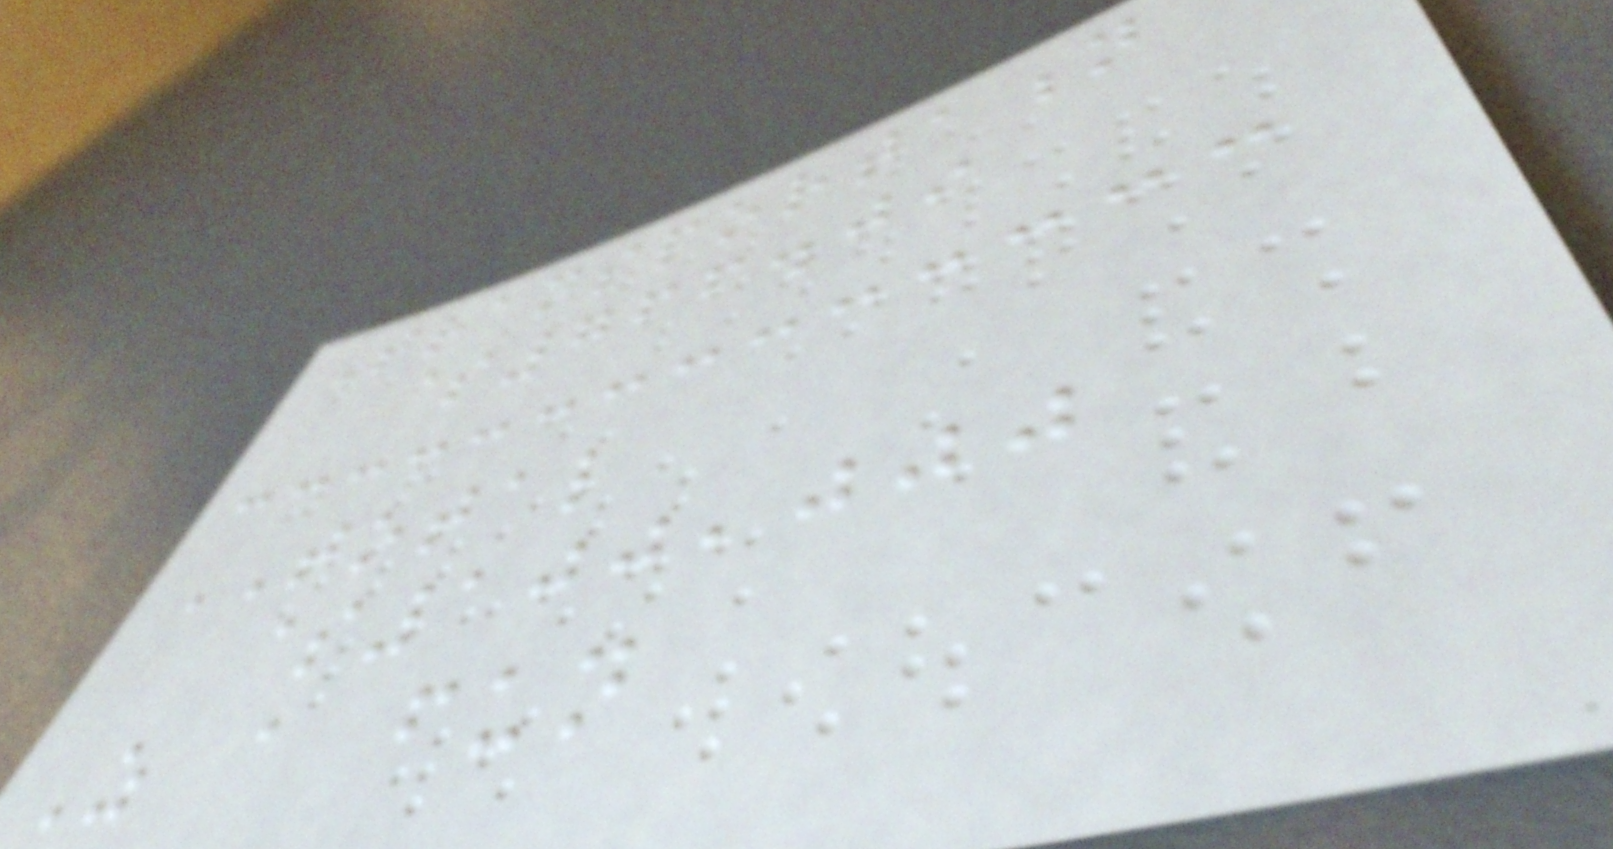Transportation
$766.09
TOTAL
$100,000
As a fun
